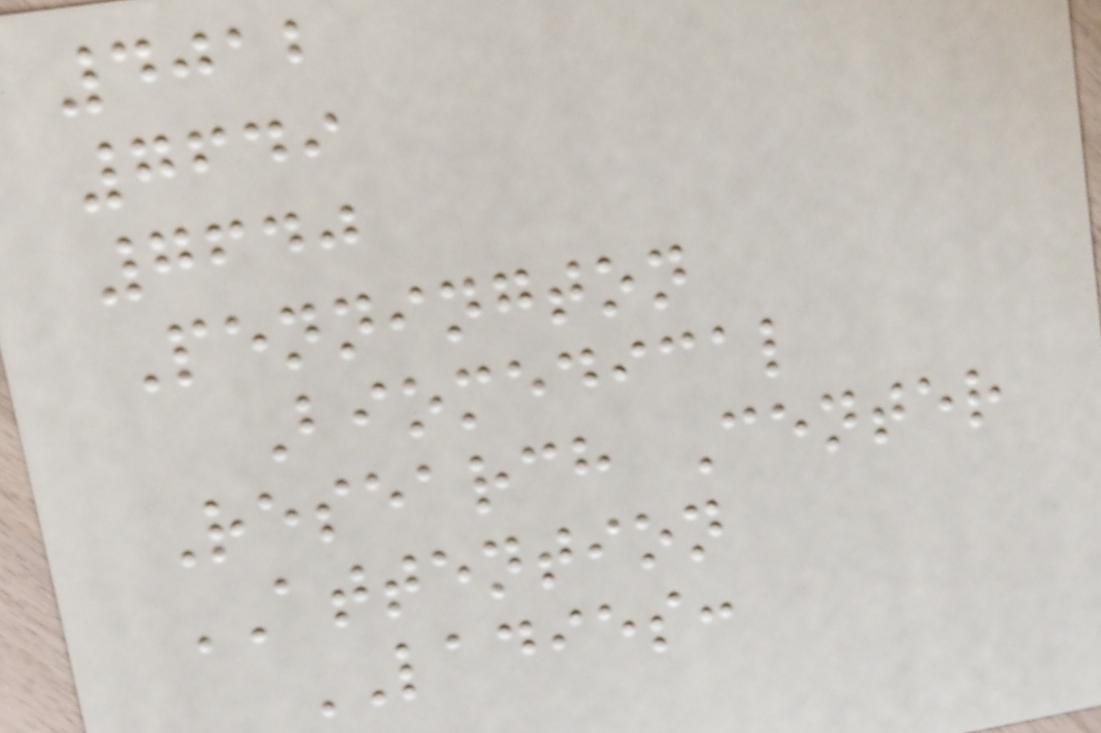4012
7649
7640
Pennington
Biomedical
Research Center
ATTENTION
LADIES:
